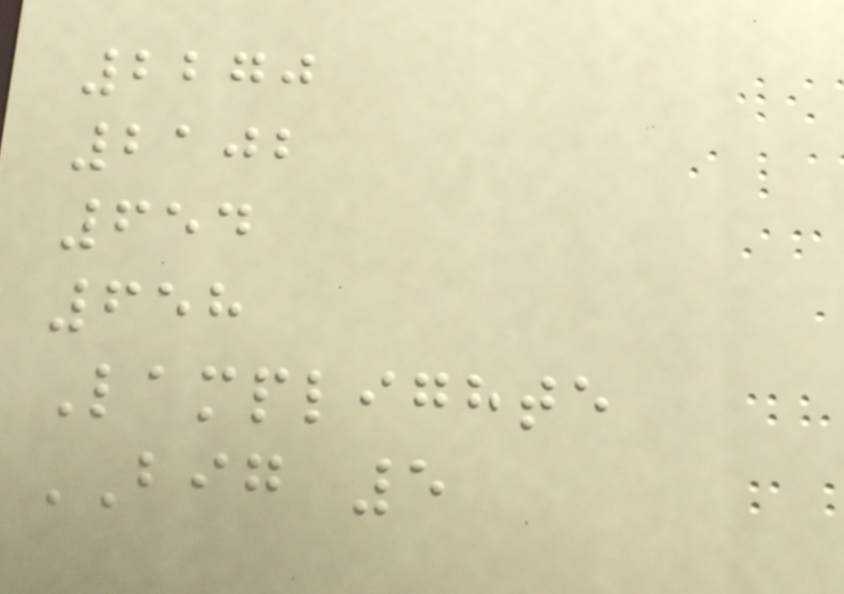2270
2102
654
658
Lamplighte
BIG 5
